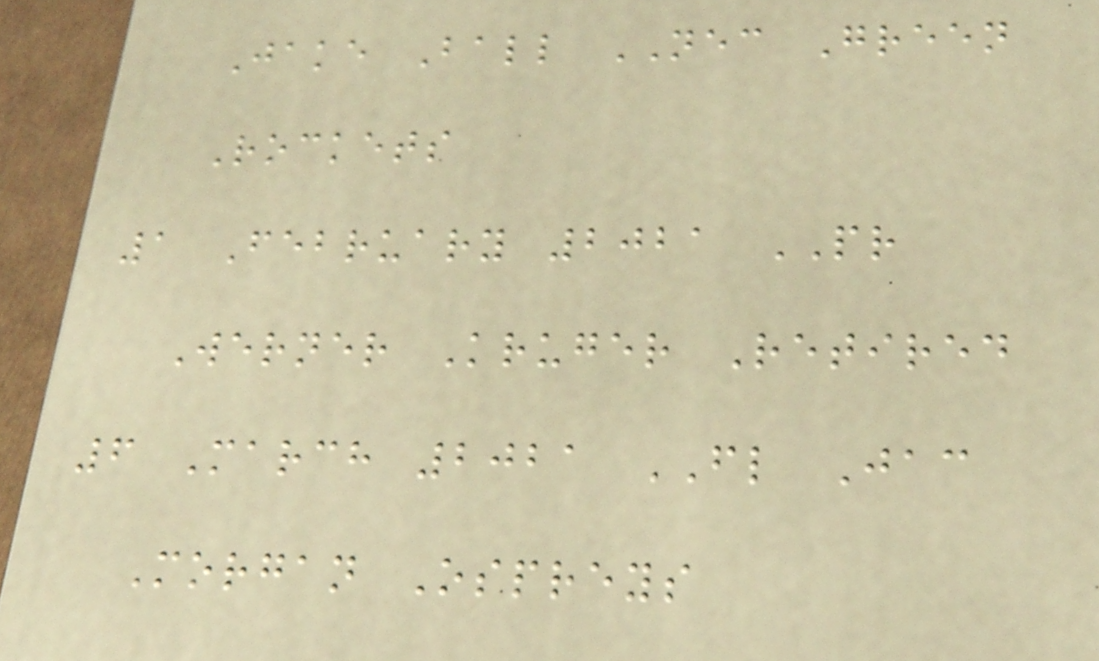Jake Ball NEC Green
Rockets
1 February 2021 PR
Werner Kruger Retired
6 March 2021 FL Jac
Morgan Ospreys
